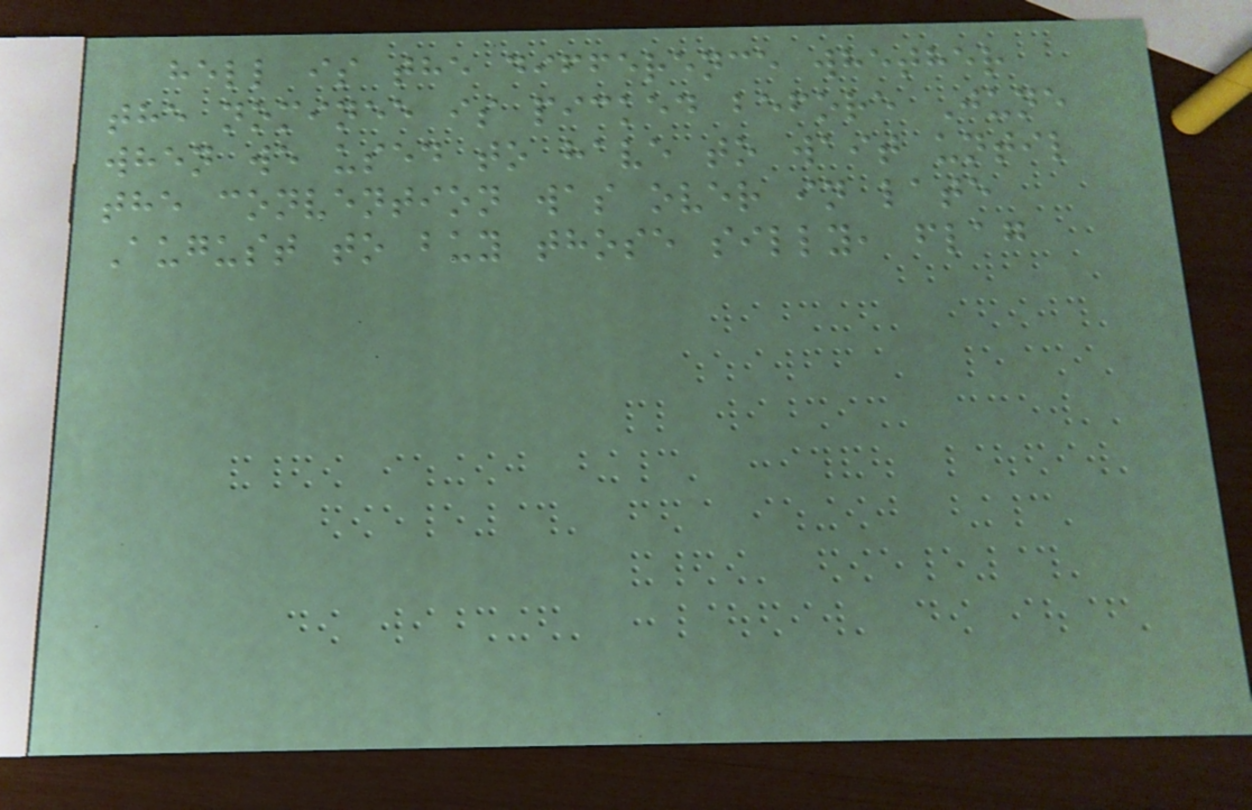hell is the difference whether
the nominee is picked before June
when we used to have to wait until
the convention was over in late
August to buy those silly, flag
